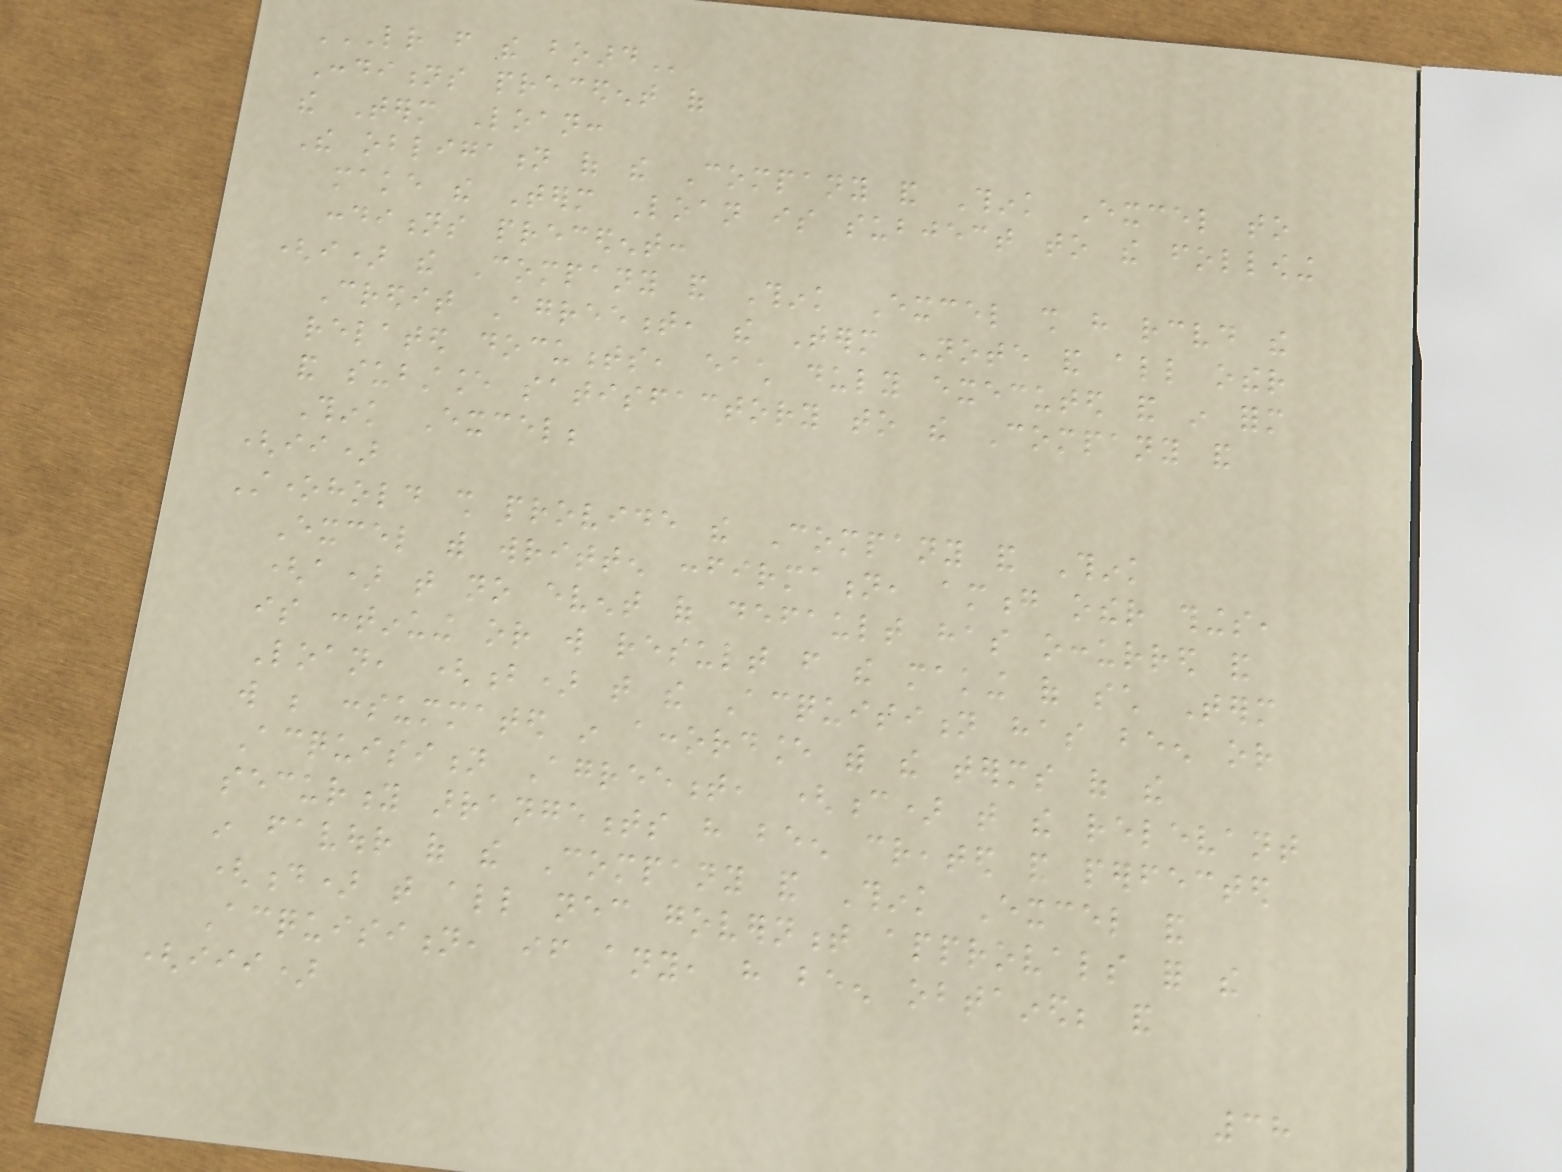LETTER FROM THE BOARD
Conditions precedent of
the Term Loan:
The obligation of the Company and Think Excel to
make the Term Loan is subject to the following
conditions precedent:
(i) the Company and Think Excel shall have received the
Credit Agreement, the Term Note and all other
related documents, each duly executed and in form
and substance satisfactory to the Company and
Think Excel;
(ii)
Stonehold shall provide the Company and Think
Excel with written confirmation, among other things,
(a) that no event of default has occurred and
is continuing or will result from the making of such Term
Loan, (b) that the Acquisition has been or
will be consummated in accordance with the terms of the
Acquisition Agreement, (c) that the relevant
security arrangements have been created and perfected
in favour of the Company and Think Excel and
(d) that all necessary government approvals for the
Acquisition, if any, have been obtained; and
(iii)
38
